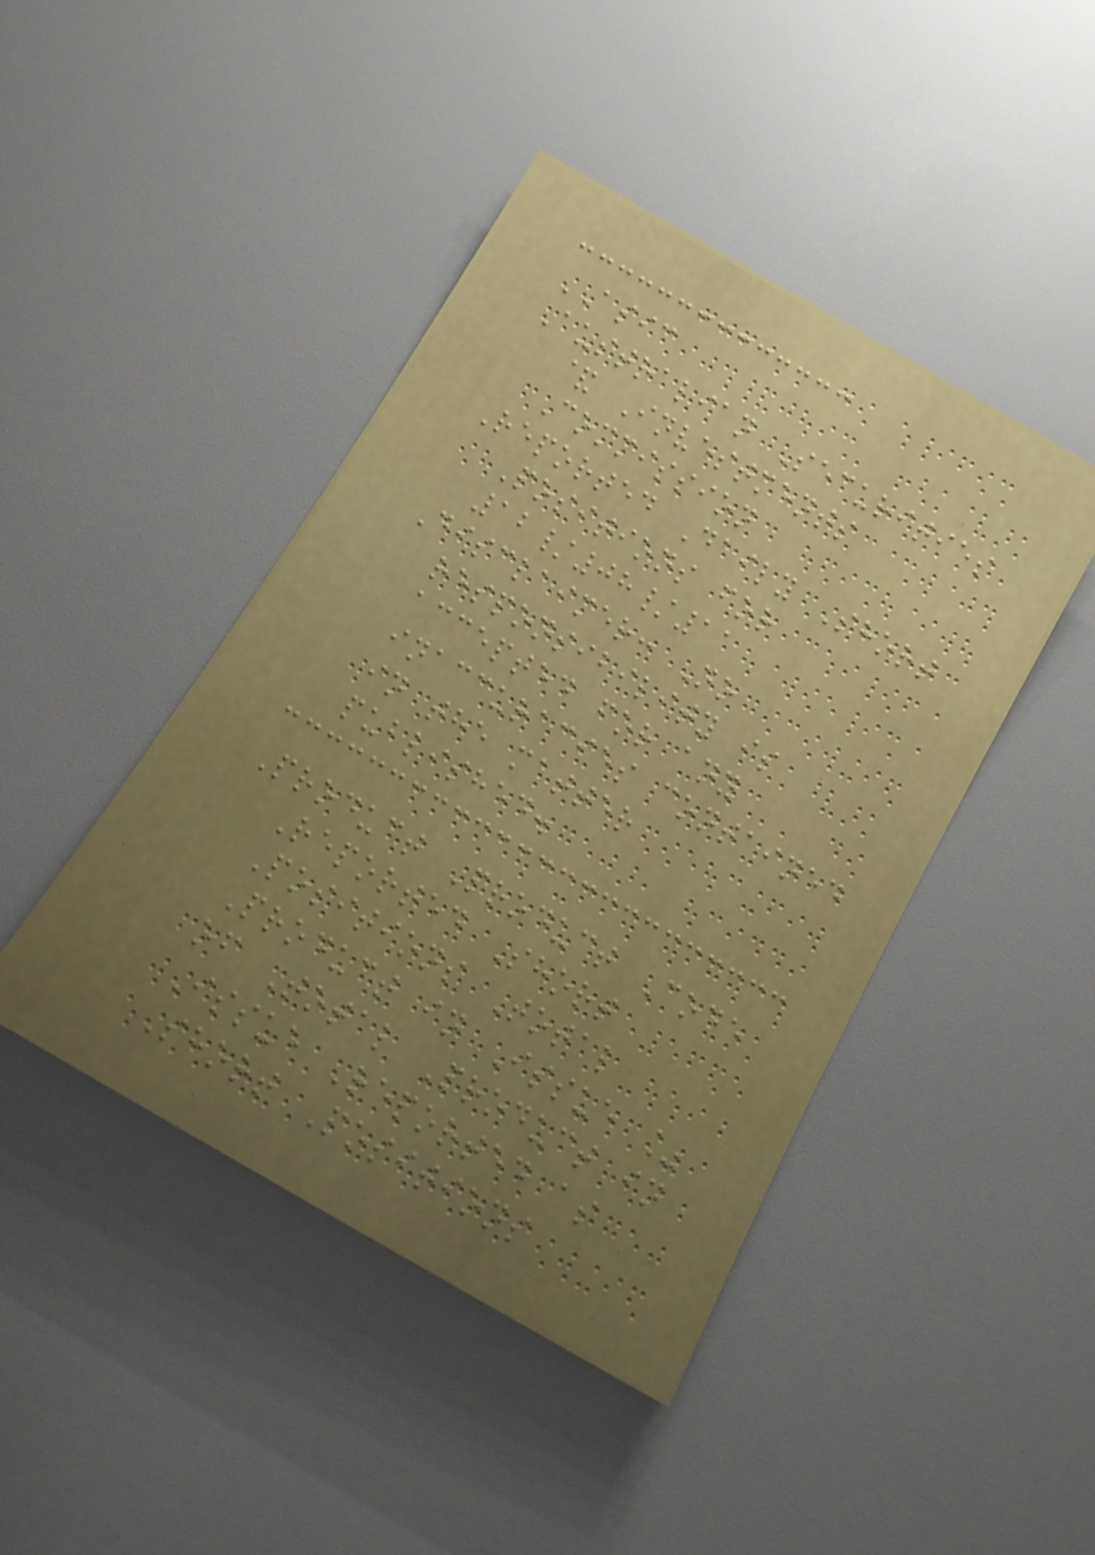ASIC
Australian Securities
& Investments
Commission
Reported Daily Short
Positions for
12/08/11
Disclaimer: No
responsibility is
accepted for any
inaccuracies contained
in the matter
published.
Product Product Code
Reported Short
Positions Total
Product in Issue %
of Total Product in
Issue Reported as
Short Positions
